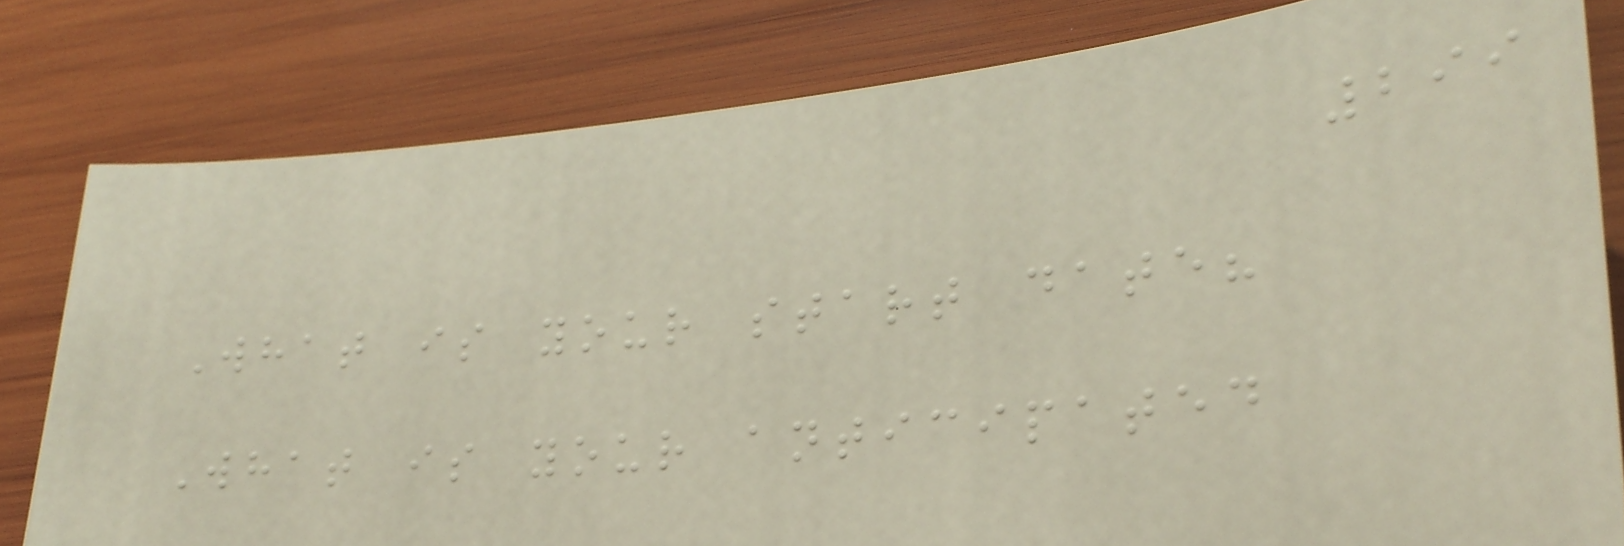299
What is your start date?
What is your anticipated
